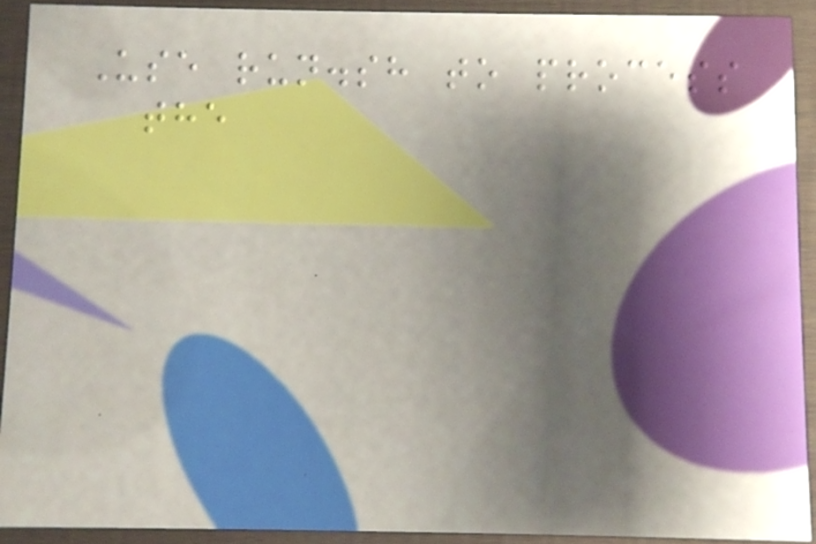Use run.sh to process
the
